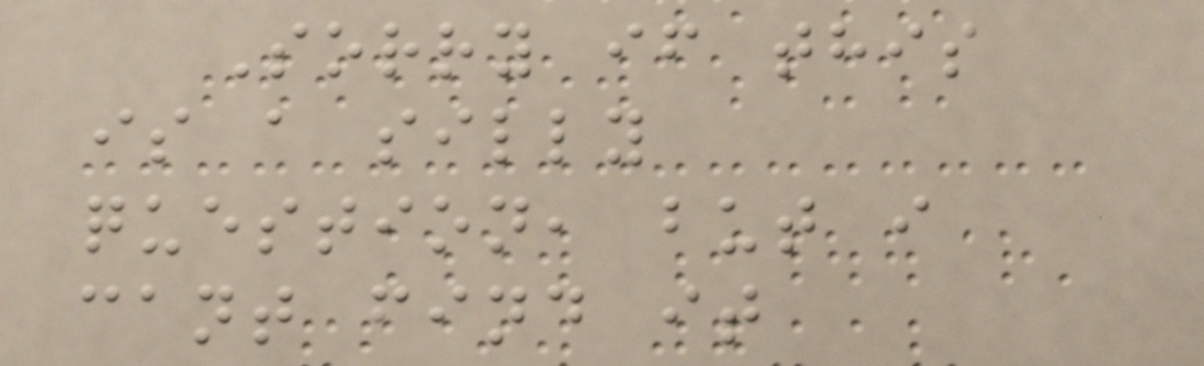Sorry if this
is a silly
question, but i
cant find it
